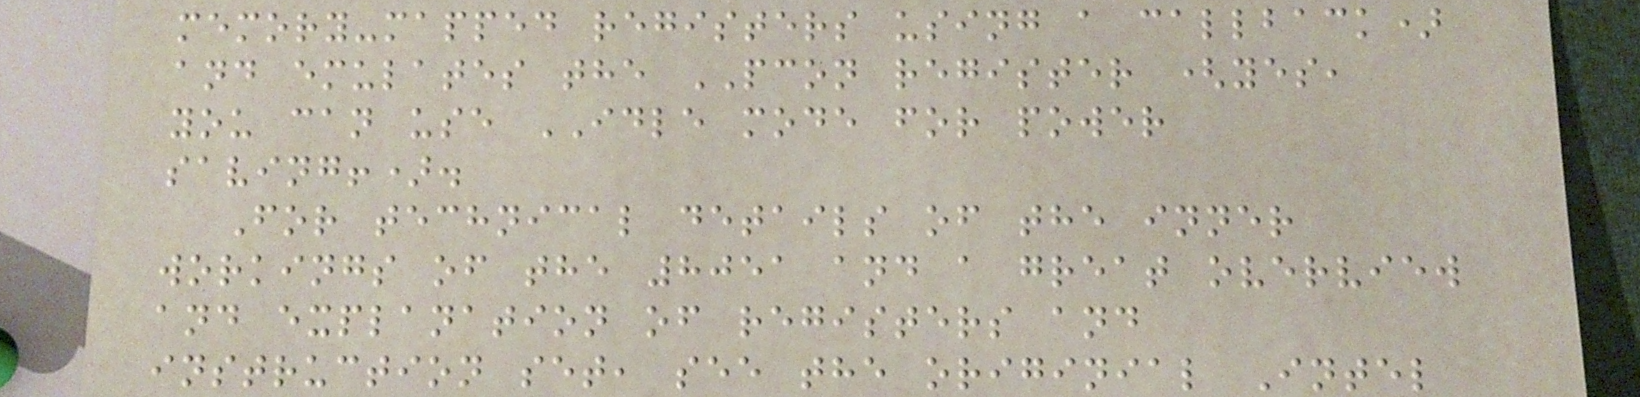memory-mapped registers using a callback)
and emulates the PCON register (yes,
you can use IDLE mode for power
saving!).
For technical details of the inner
workings of the 8051 and a great overview
and explanation of registers and
instruction set, see the originial Intel
